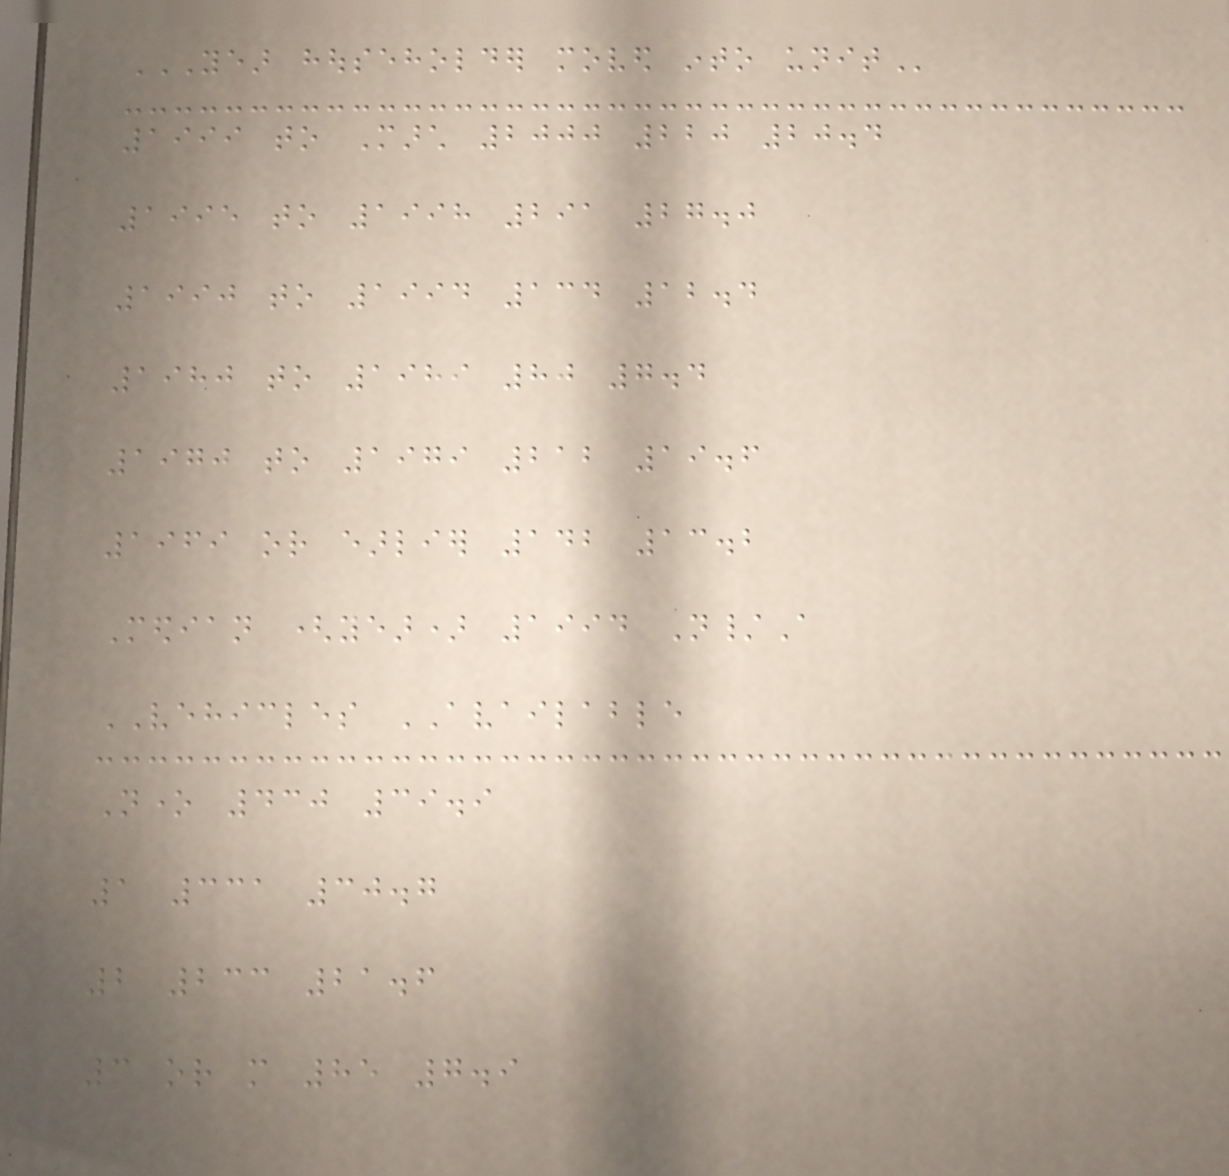YEAR HOUSEHOLDER MOVED INTO UNIT
1999 to March 2000 220 20.4
1995 to 1998 291 27.0
1990 to 1994 134 12.4
1980 to 1989 80 7.4
1970 to 1979 212 19.6
1969 or earlier 142 13.2
Median (year) 1994 N/A
VEHICLES AVAILABLE
None 430 39.9
1 331 30.7
2 233 21.6
3 or more 85 7.9
